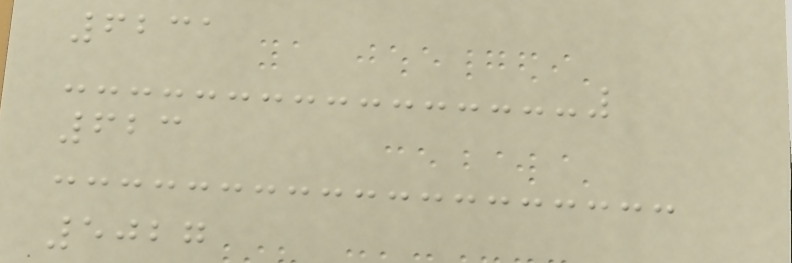6231
623
5027
